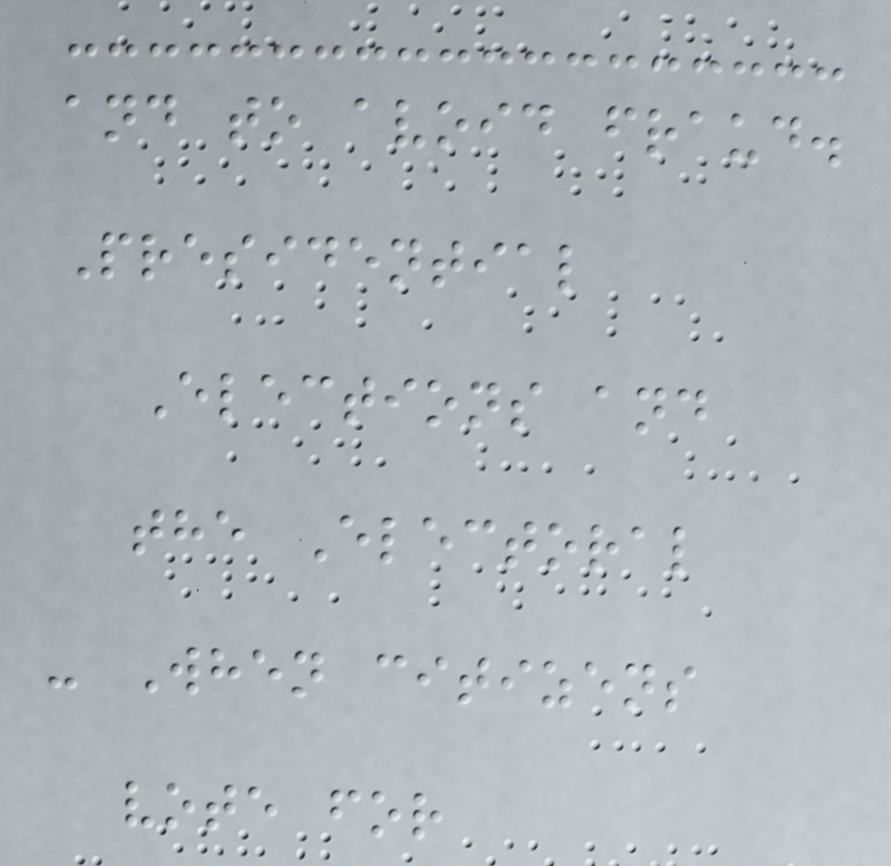and to avoid fraud.
Presidential
Elections and
the Electoral
- When citizens
vote for
